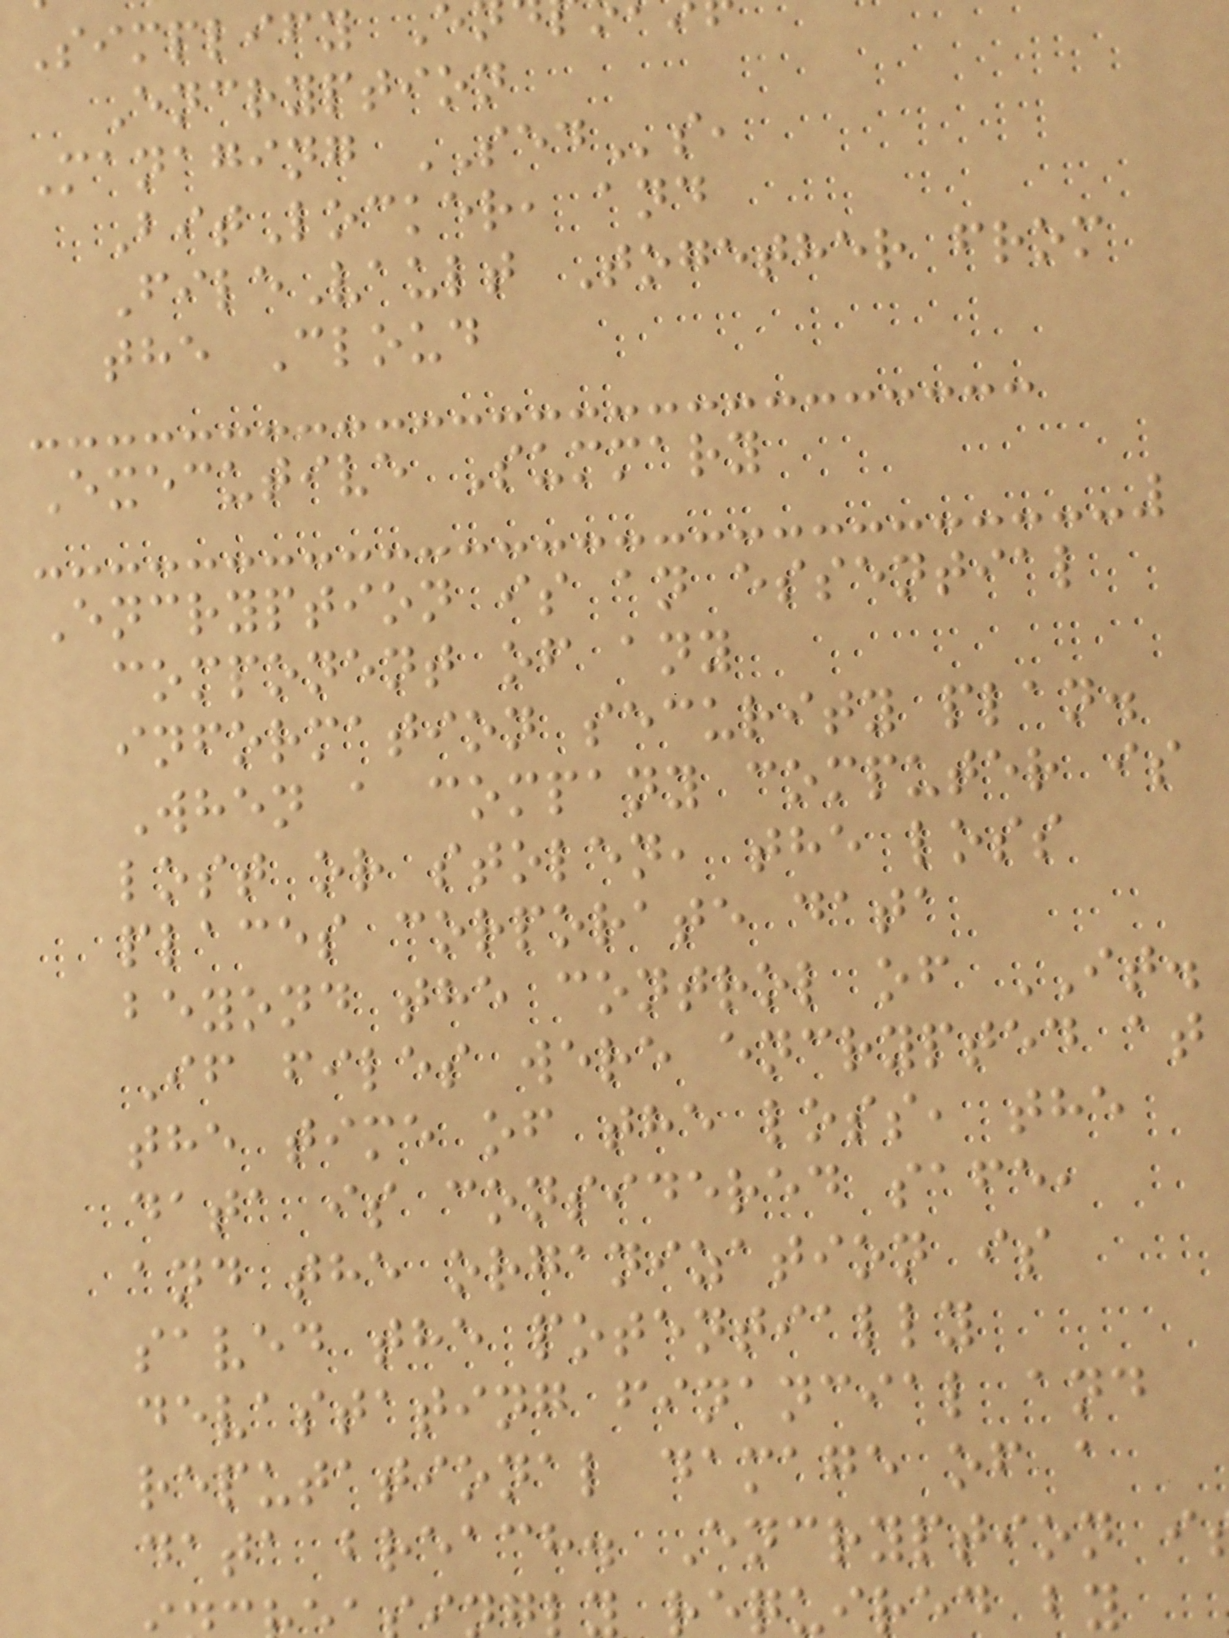Simplify
Encryption
Managing SEDs,
BitLocker, and
FileVault Together from
the Cloud
Executive Summary
Encryption is an essential
component of any
information security plan.
When a company computer is
lost or stolen, the loss
places corporate data
beyond the control of IT.
If files were encrypted at
the time of the loss, the
data is considered safe,
and the organization is
saved the potentially
devastating financial and
reputational damage of a
data breach. Encryption i
required by
